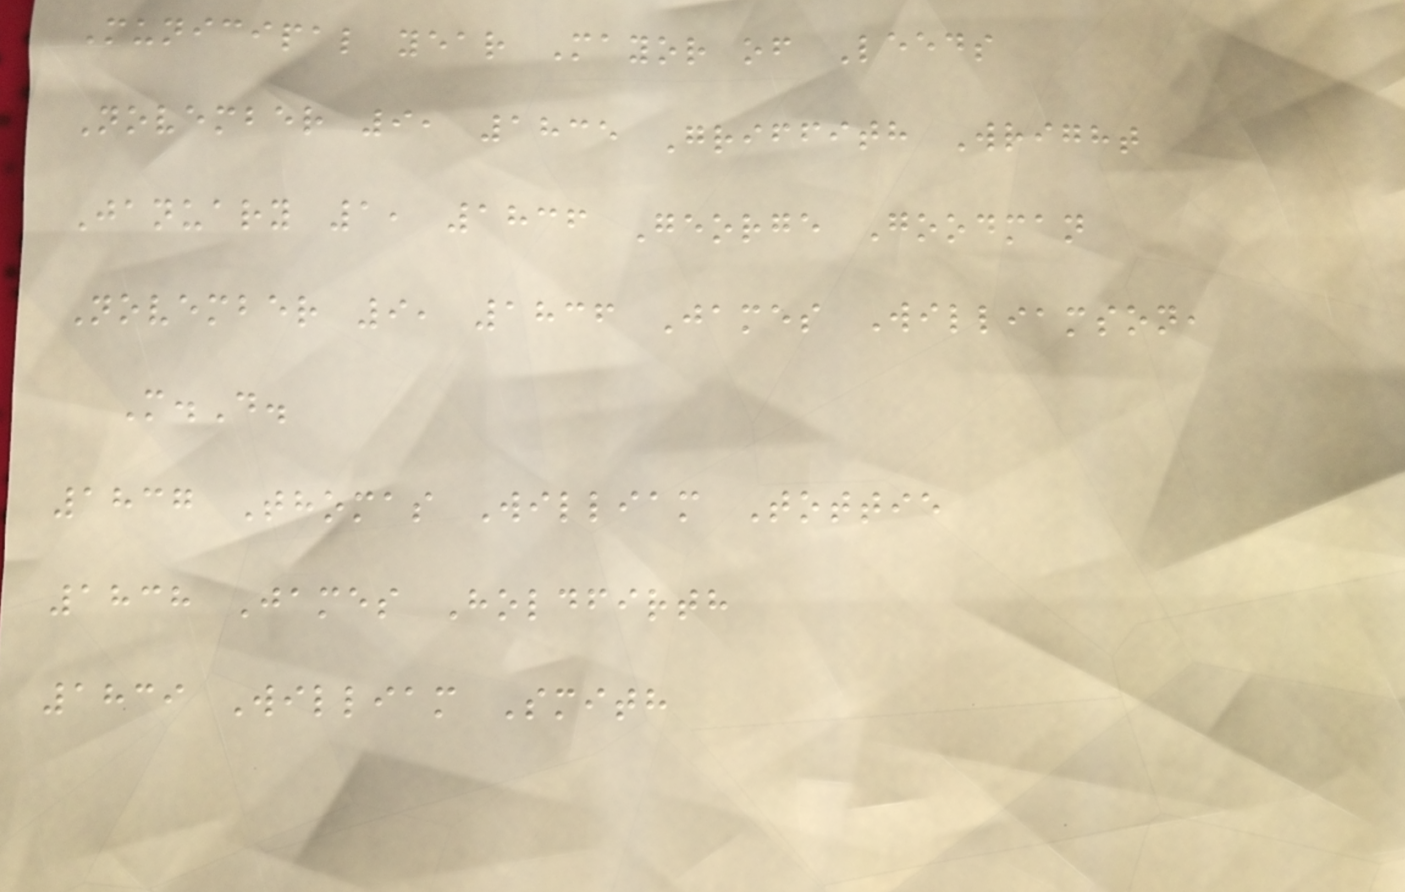Municipal year Mayor of Leeds
November 9, 1835 Griffith Wright
January 1, 1836 George Goodman
November 9, 1836 James Williamson,
M.D.
1837 Thomas William Tottie
1838 James Holdfirth
1839 William Smith
